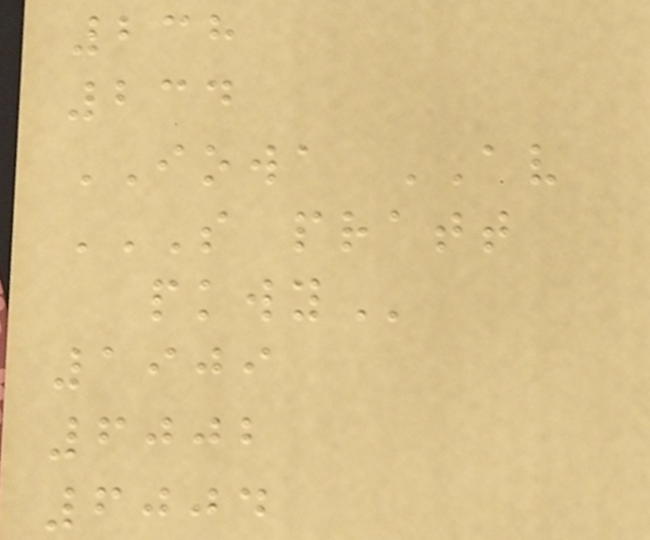238
234
IOWA AV
S PRATT
PKWY
1909
6002
6004
